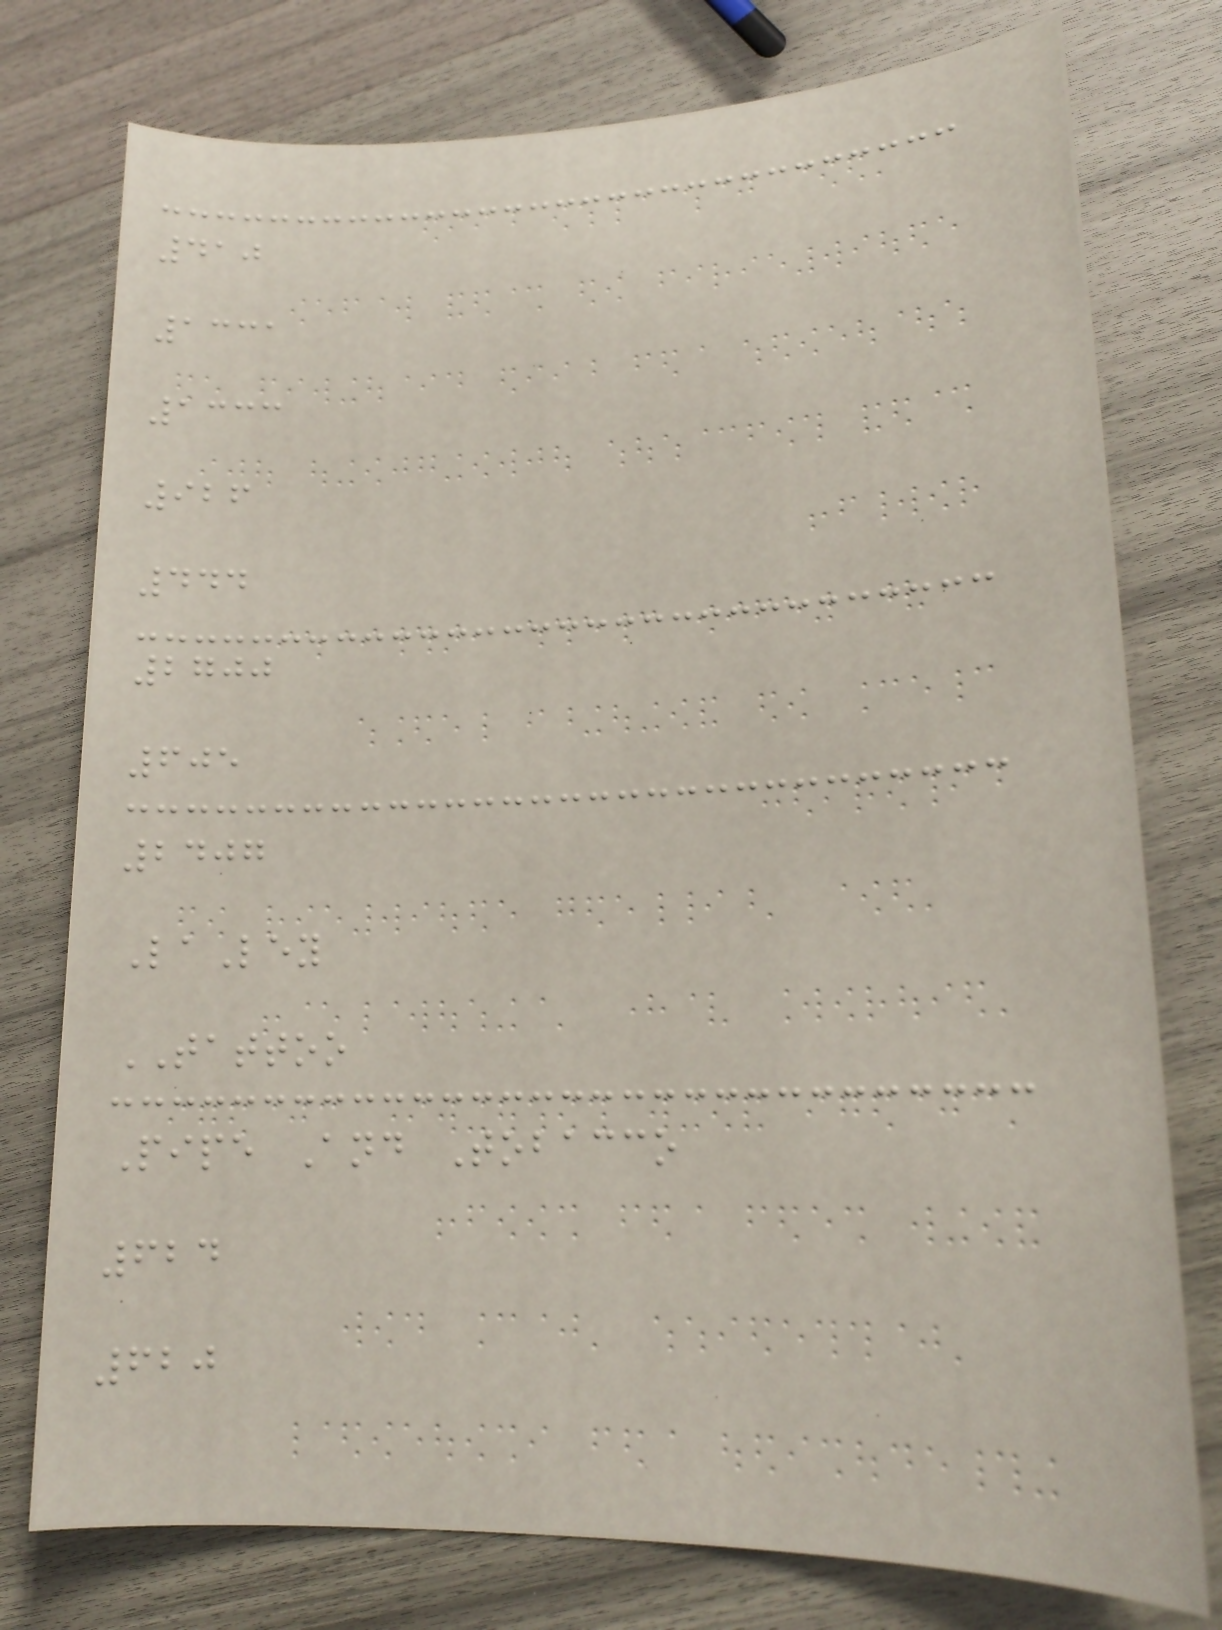410
1331
1333
926
444
2700
605
2407
LaLey
TATTOO
Pipe And Tobacco
624
620
